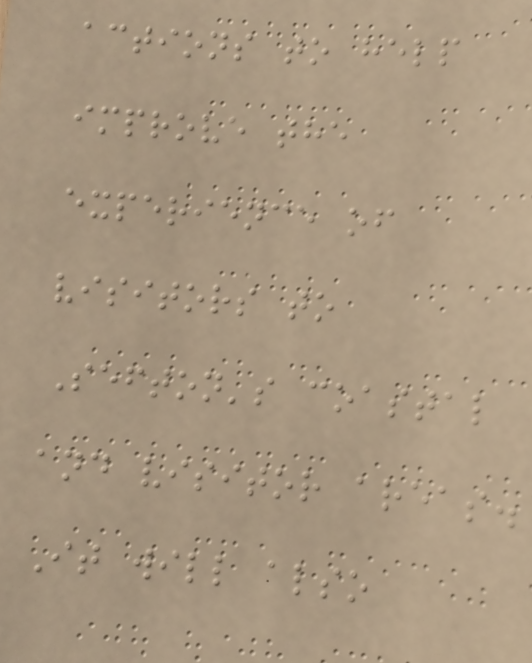actions to help
improve the
experience of
visitors to
Sefton's coastal
and visitor areas.
It will also
